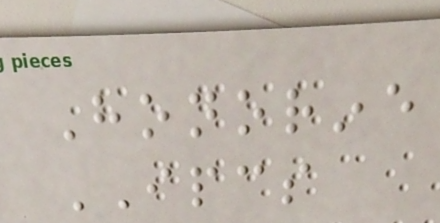Honorine
IPCS
